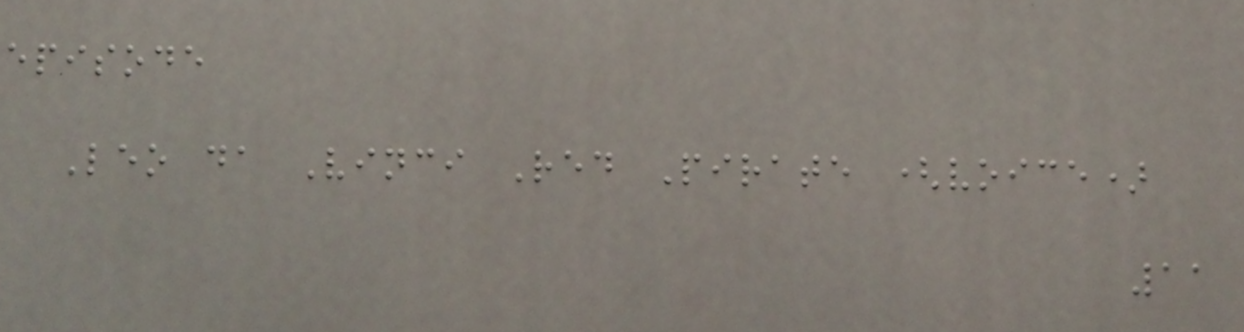episode
Leo da Vinci Red Pirate (voice)
11
